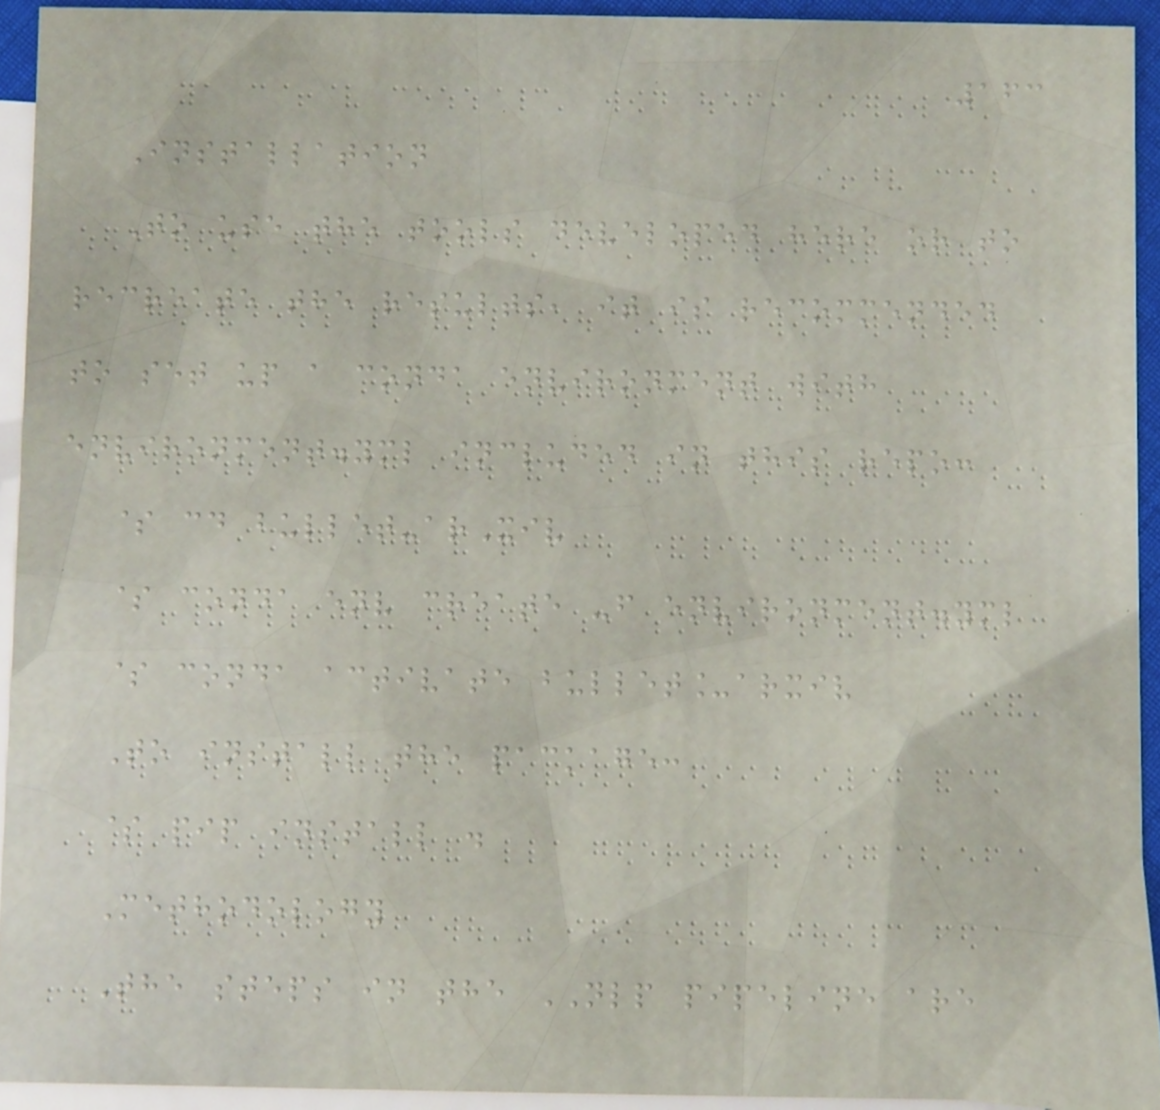163
Installation
To use the tools developed here or to
recreate the results, it is recommended
to set up a conda environment with
environment.yml included in this repo:
$ cd bullet-arXiv
$ conda env create -f environment.yml
$ conda activate bullet_arxiv
To install the package:
$ pip install .
Methodology
The steps in the NLP pipeline are
